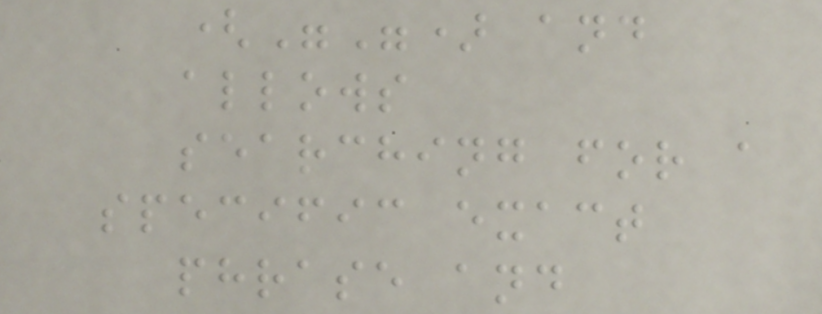("") and
allows
searching for a
specific exact
phrase and
